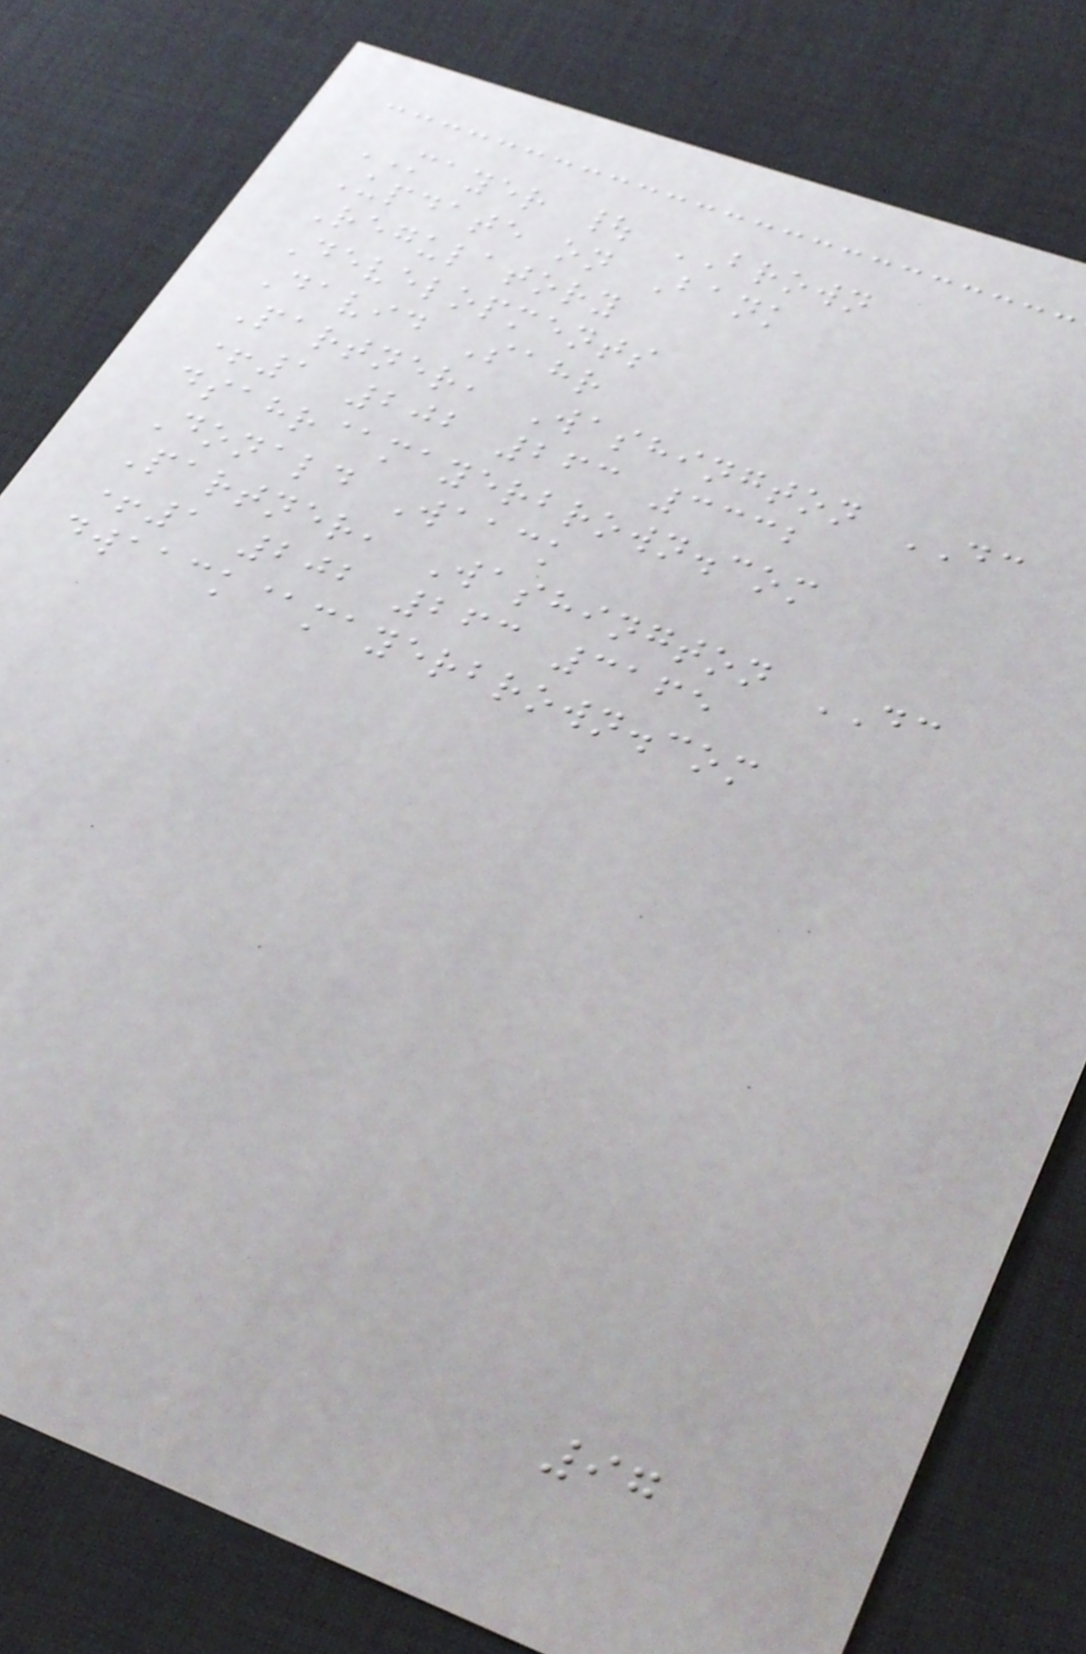MAYER | BROWN
Update on Bank
Regulatory
Developments
David Sahr
Partner, Washington DC
+1 202 263 3332
dsahr@mayerbrown.com
Donald Waack
Partner, Washington DC
+1 202 263 3165
dwaack@mayerbrown.com
97
